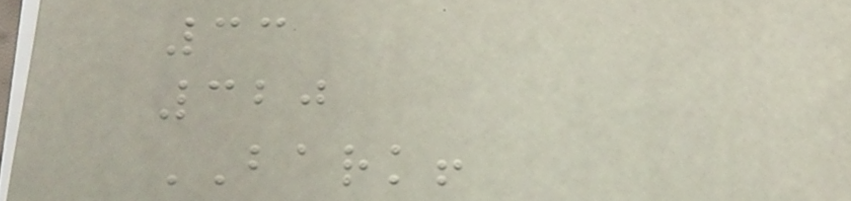33
320
BARK!
